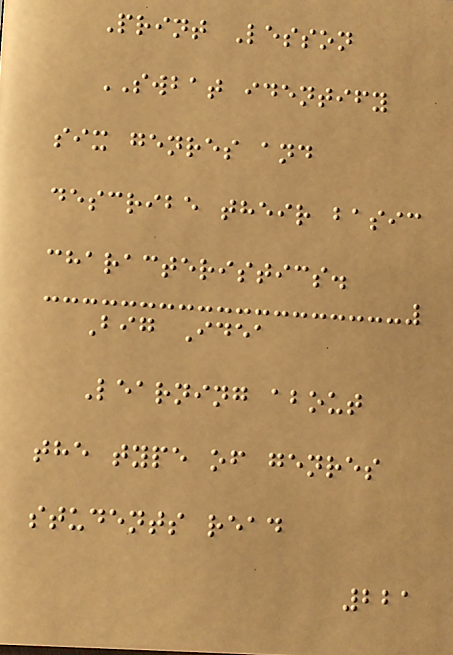Print Lesson
SWBAT identify
six genres and
describe their basic
characteristics.
Big Idea
Learning about
the type of genres
students read
221
